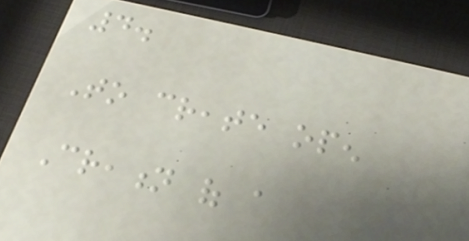4.
To create open
Creation of a
